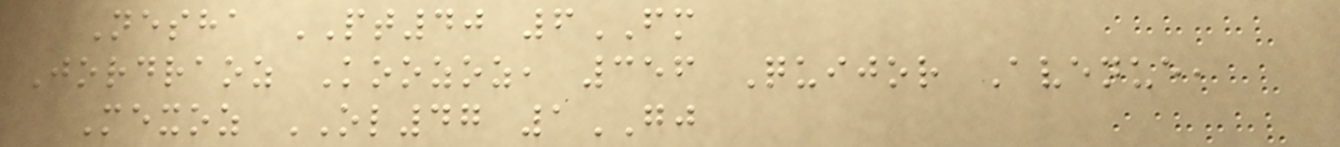Nesha PT40 6FM
Jordraoz Koozoz, 356 Quijor Avenue,
Mexoz OL47 1GJ
